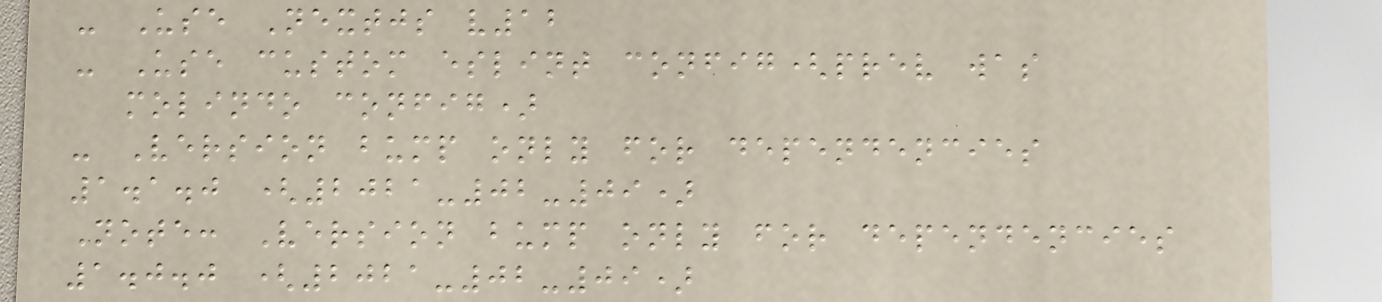- Use Nextjs v12
- Use custom eslint config(prev was
molindo config)
- Version bump only for dependencies
1.1.0 (2021-02-09)
Note: Version bump only for dependencies
1.0.0 (2021-02-09)
